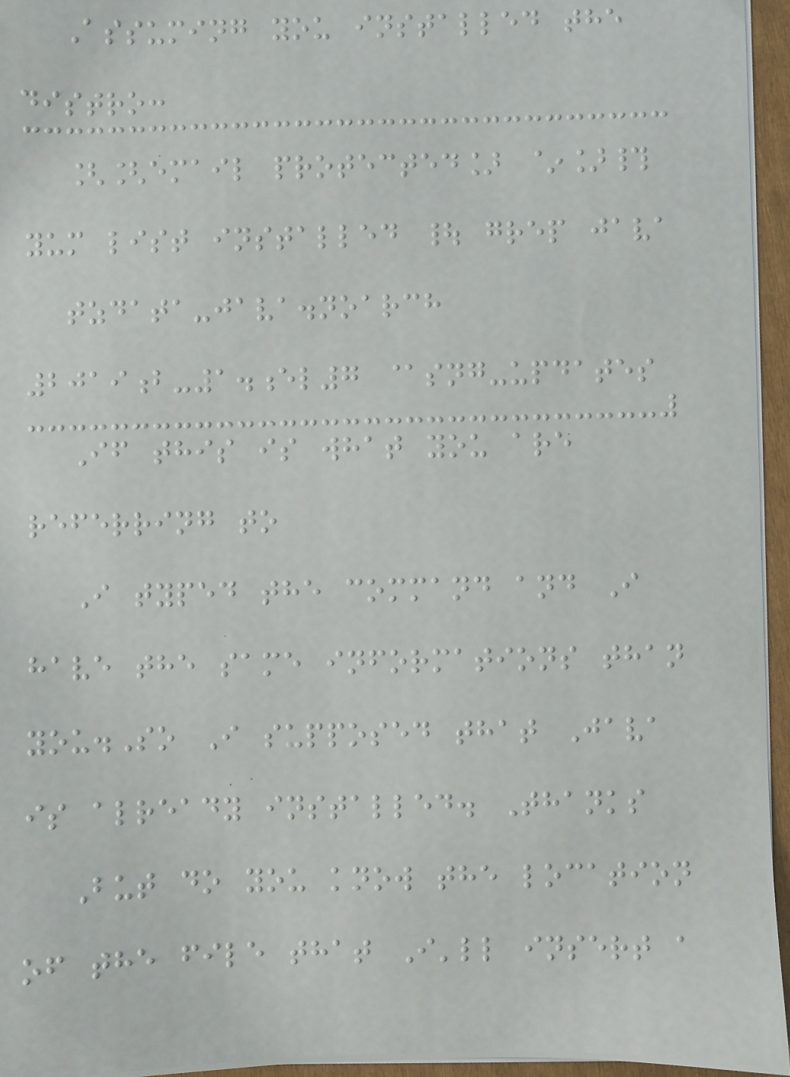Assuming you installed the
distro:
[[email protected] ~]#
yum list installed | grep java
tzdata-java.noarch
2019b-1.el7 @sng-updates
If this is what you are
referring to
I typed the command and I
have the same informations than
you.So I supposed that Java
is already installed. Thanks
But do you know the location
of the file that I'll insert a
